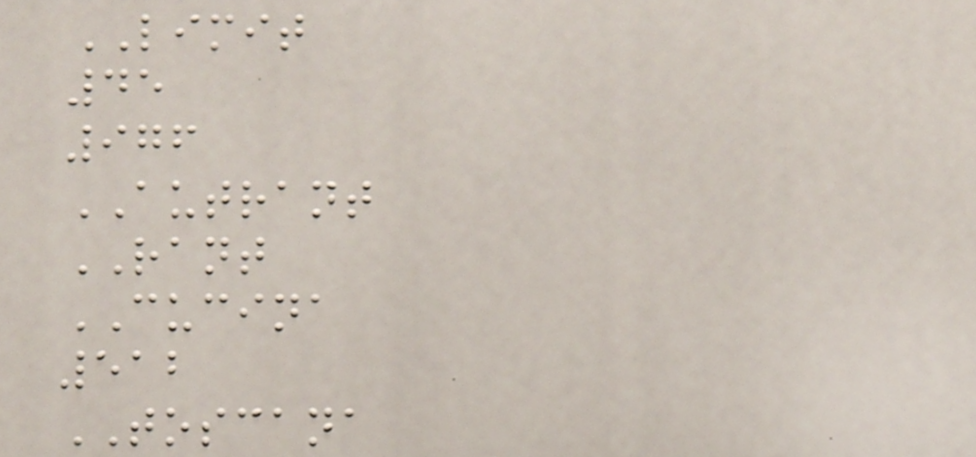LIMIT
45
976
AUTRANT
RANT
CUCINA
512
TOSCANA
